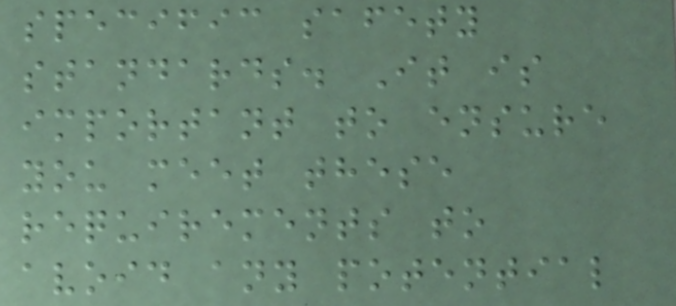specific safety
standards. It is
important to ensure
you meet these
requirements to
avoid any potential
